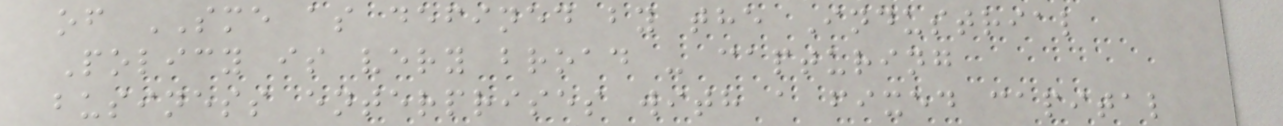of SME as defined by the Industrial
Policy is very broad - capturing
business enterprises with a fixed capital
